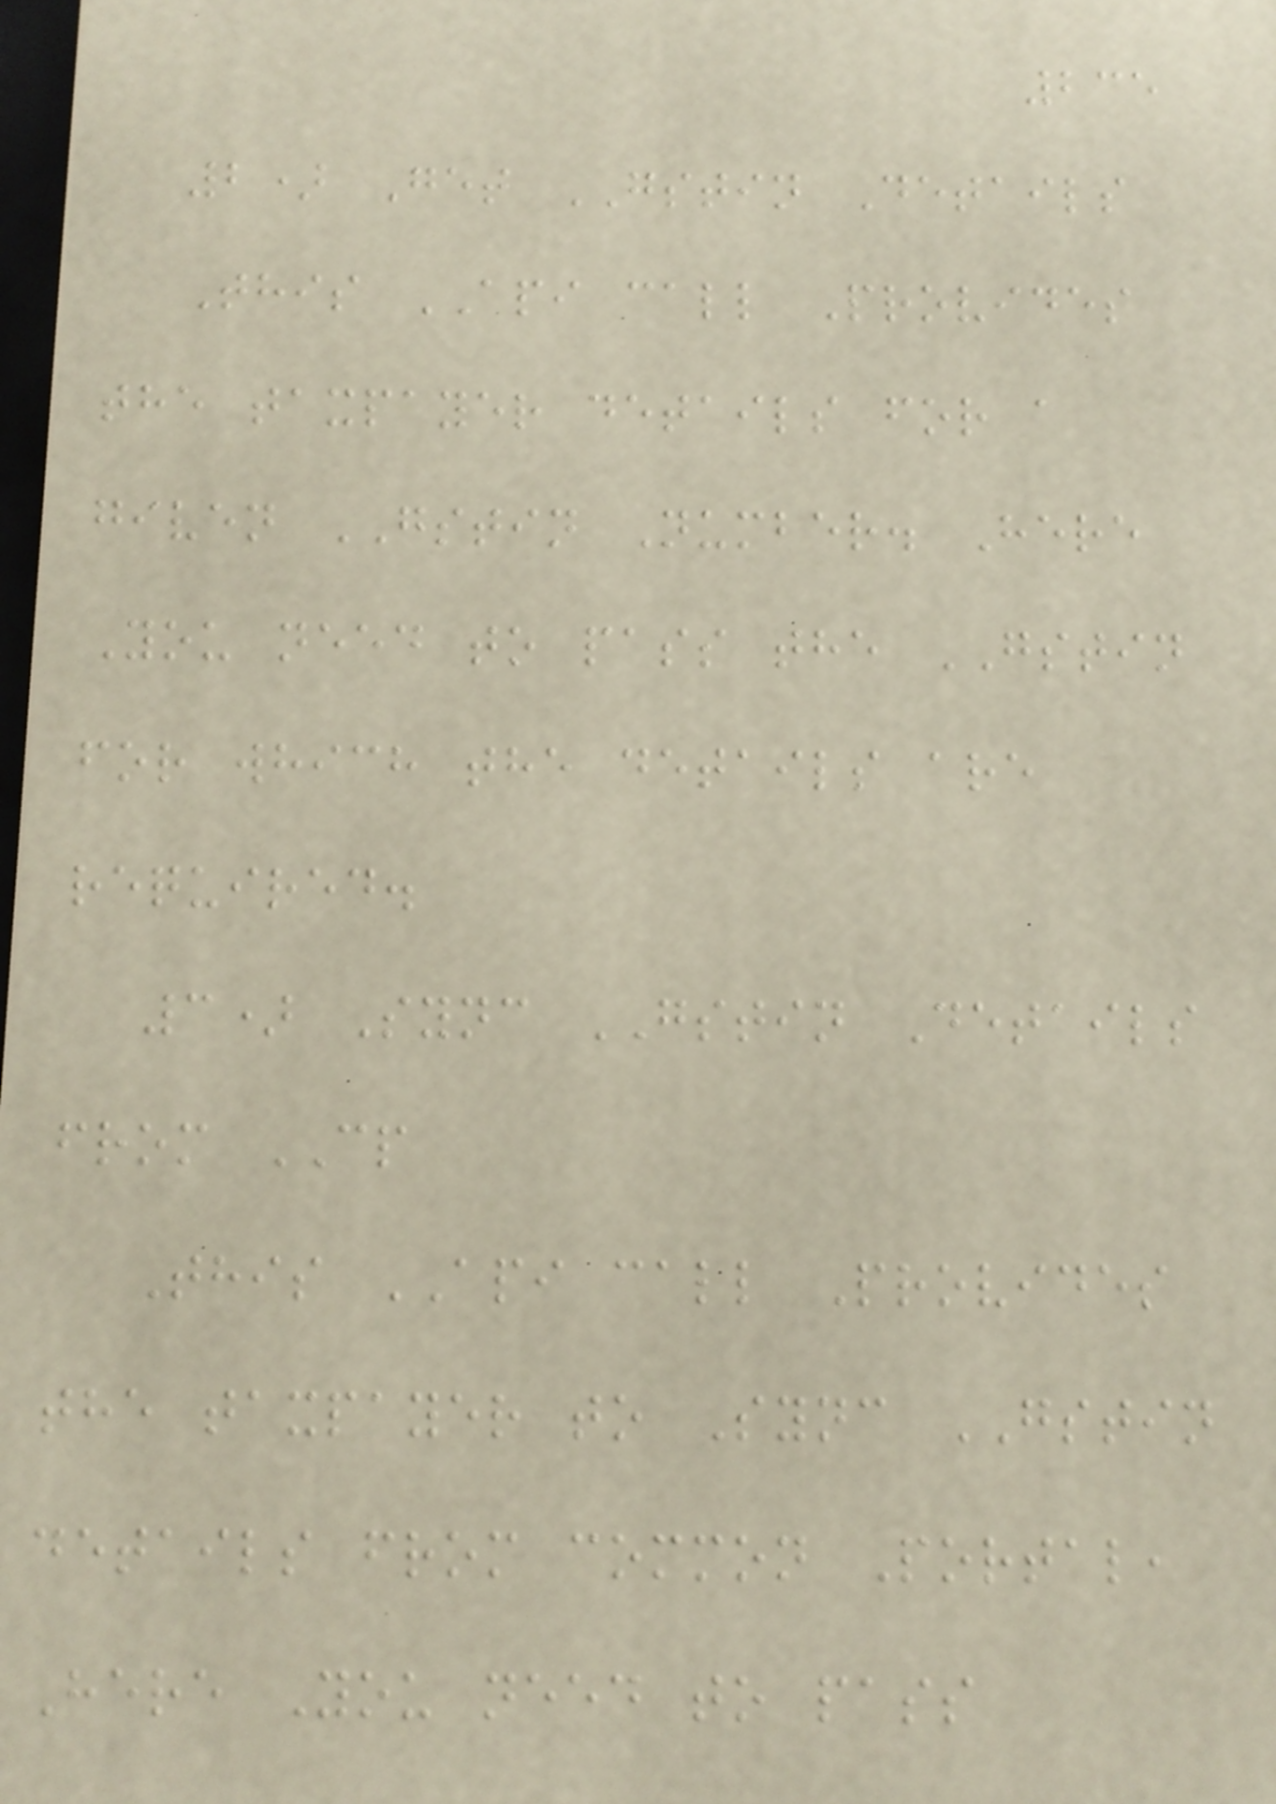235
2) Get GSTIN Details
This API call Provides
the taxpayer details for a
given GSTIN Number. Here
You need to pass the GSTIN
for which the details are
required.
3) Sync GSTIN Details
from CP
This API call Provides
the taxpayer to Sync GSTIN
details from common Portal,
Here You need to pass
